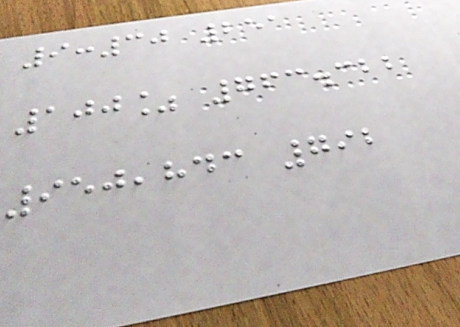9:30 251
100% 763.322
950,843 792
